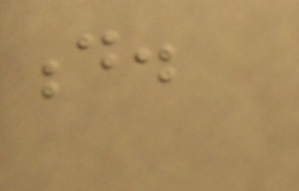d.
